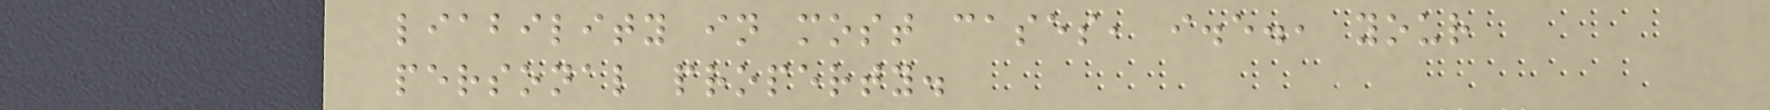liability in most cases, i.e., your
personal property.
